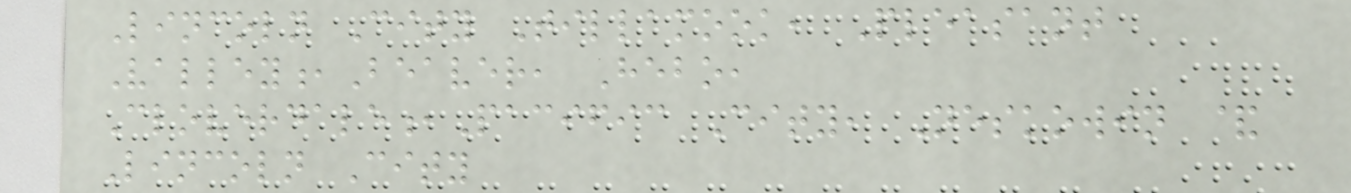Lincoln City Tillamook, Pleasant
Valley,Beaver, Hebo,
Cloverdale,Pacific City, Neskowin &
Lincoln City
